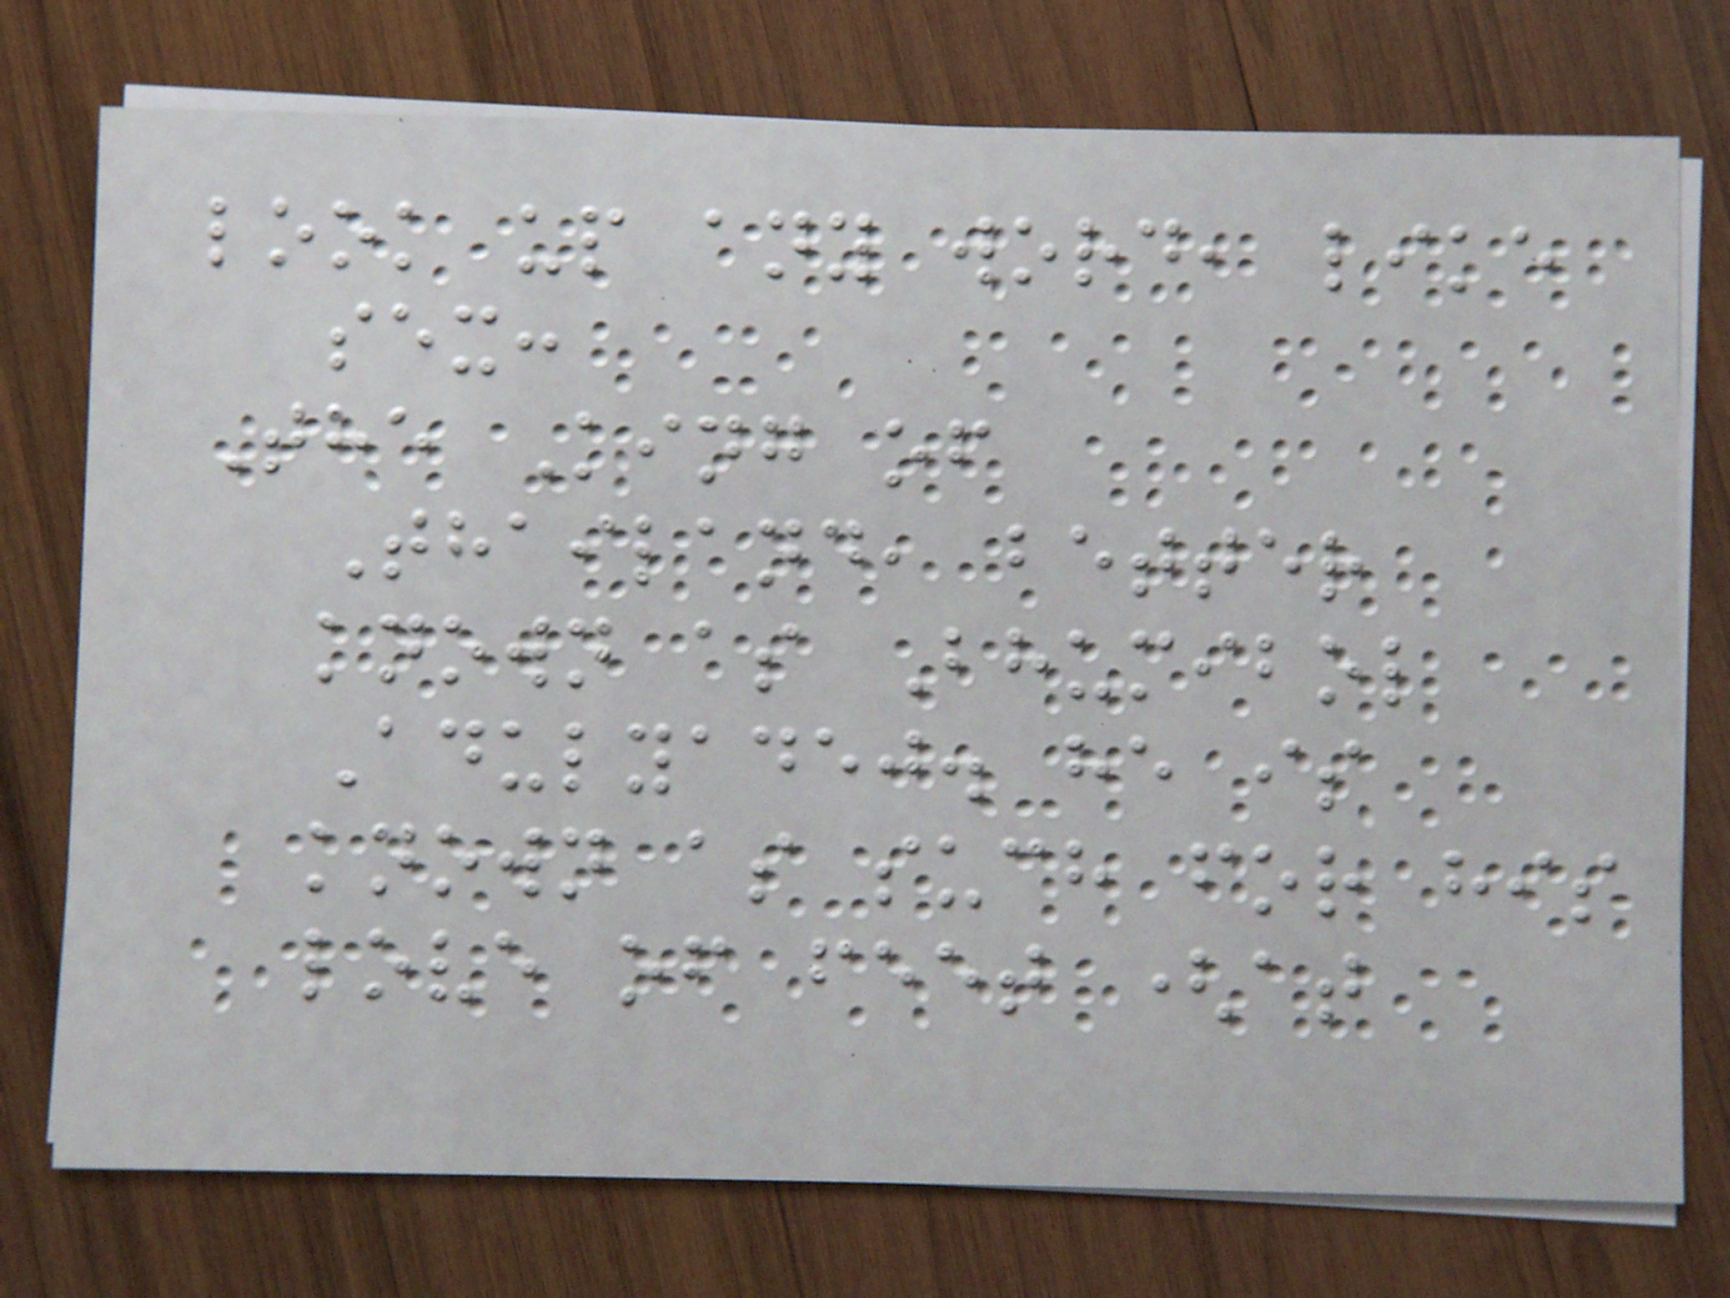look up any word, like
sex:
The King of
Thailand, better
known as Bhumibol
Adulyadej. he is
known as such for his
love of feet (at
